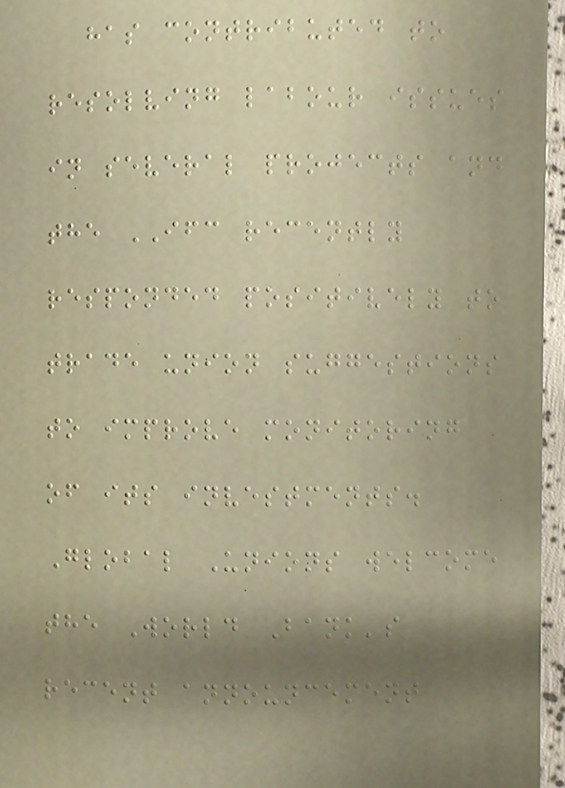has contributed to
resolving labour issues
in several projects and
the IFC recently
responded positively to
trade union suggestions
to improve monitoring
of its investments.
Global Unions welcome
the World Bank's
recent announcement
